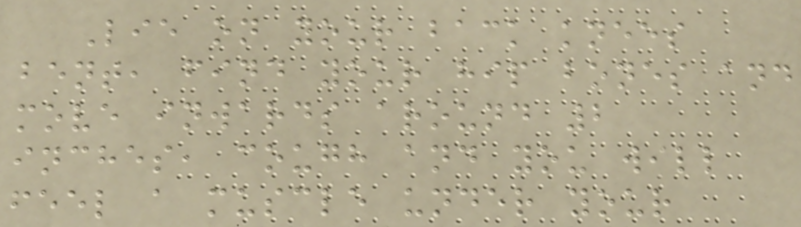Lie on your back knees
bent, find your hip bones and
move inwards around 2
inches, cough and you will
feel a muscle under your
